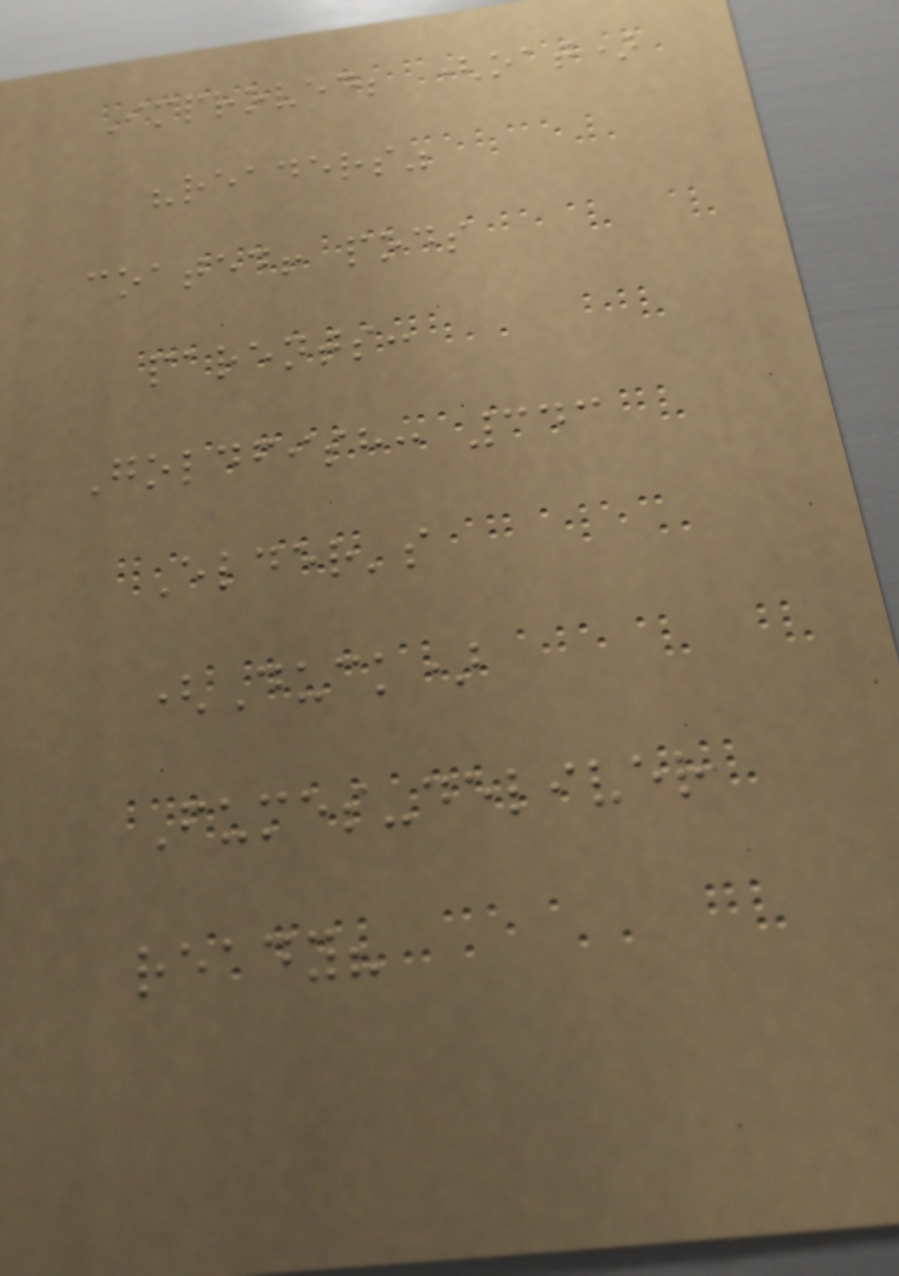Improved; (oat)
"readers"
coated! pods
parents:
Goldfish: 343
Elder's
(Duck)
Fumes-deliver
ready?
